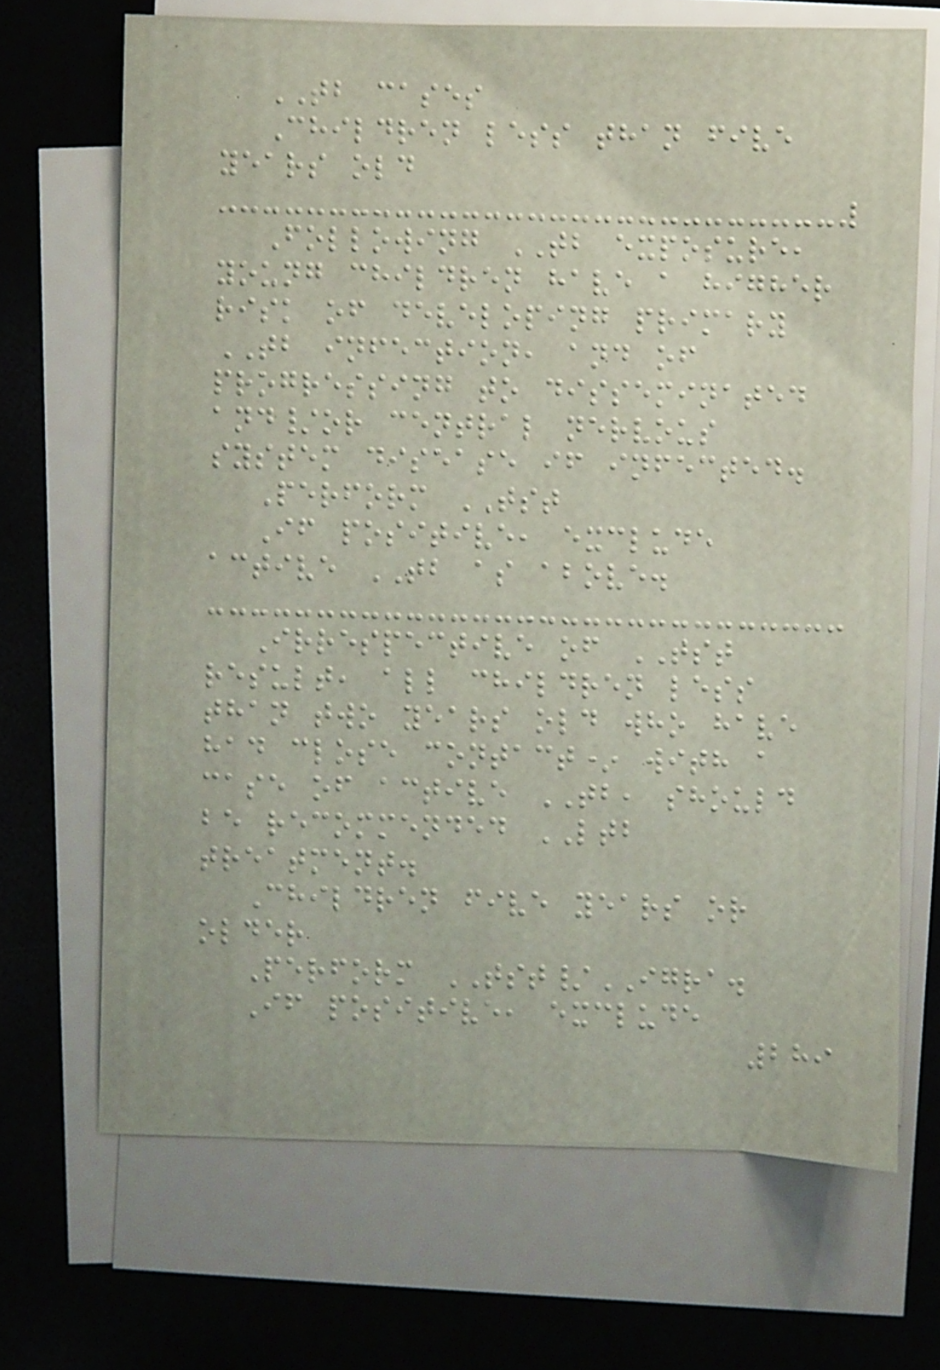TB cases
Children less than five
years old
Following TB exposure,
young children have a higher
risk of developing primary
TB infection, and of
progressing to disseminated
and/or central nervous
system disease if infected.
Perform TST
If positive, exclude
active TB as above.
Irrespective of TST
result, all children less
than two years old who have
had close contact* with a
case of active TB, should
be recommended LTB
treatment.
Children five years or
older
Perform TST/IGRA.
If positive, exclude
289
